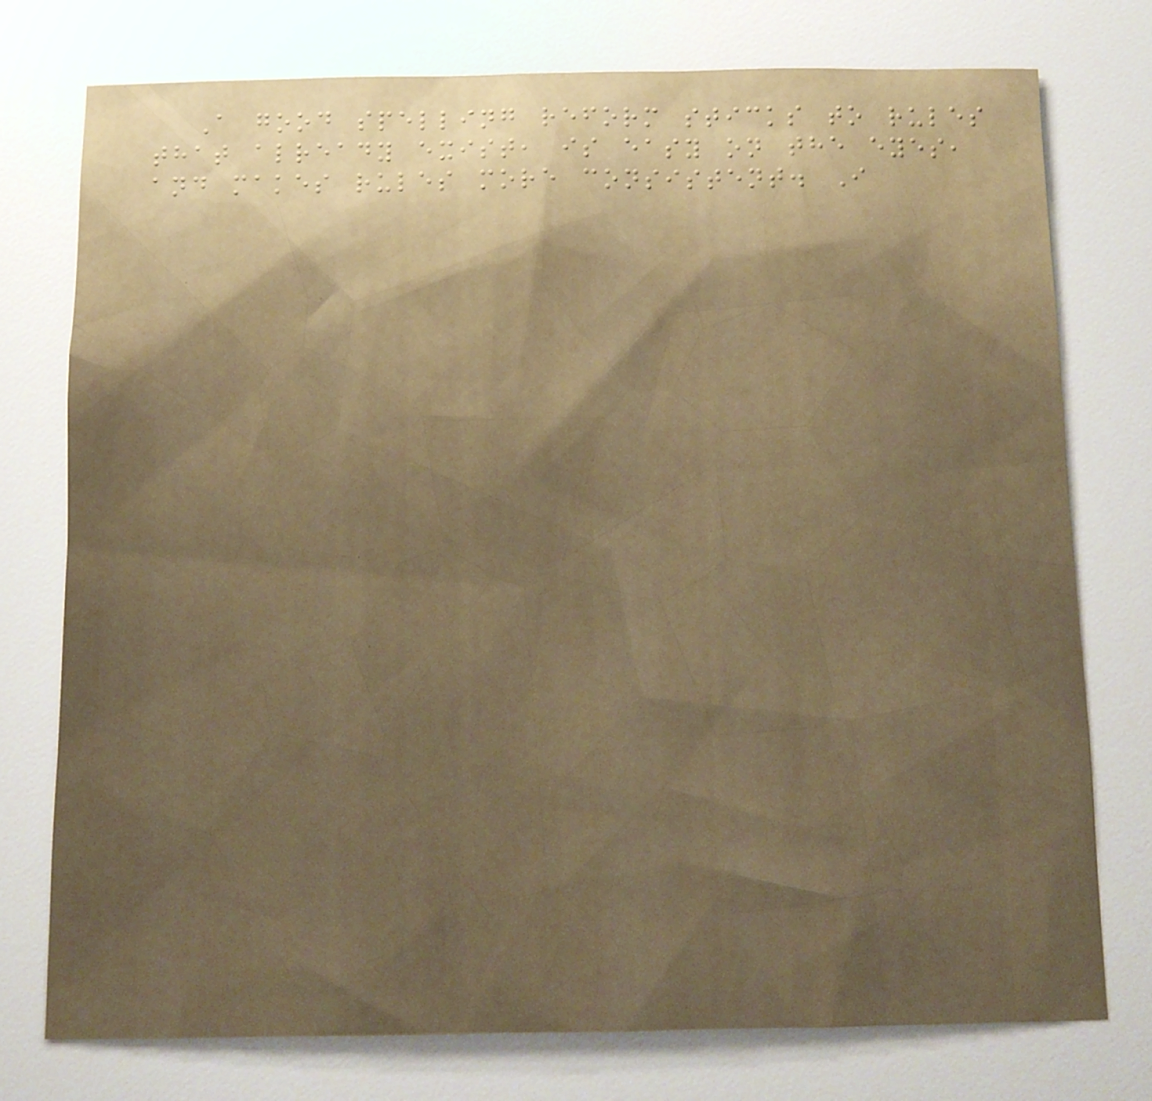A good spelling reform sticks to rules
that already exist, is easy on the eyes,
and makes rules more consistent. I
